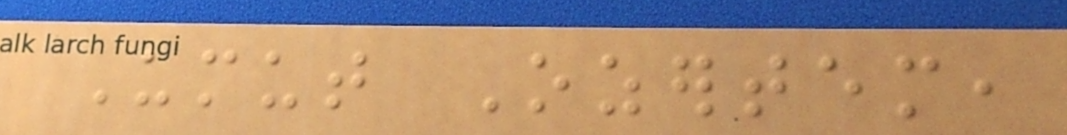Umut Ozertem,
